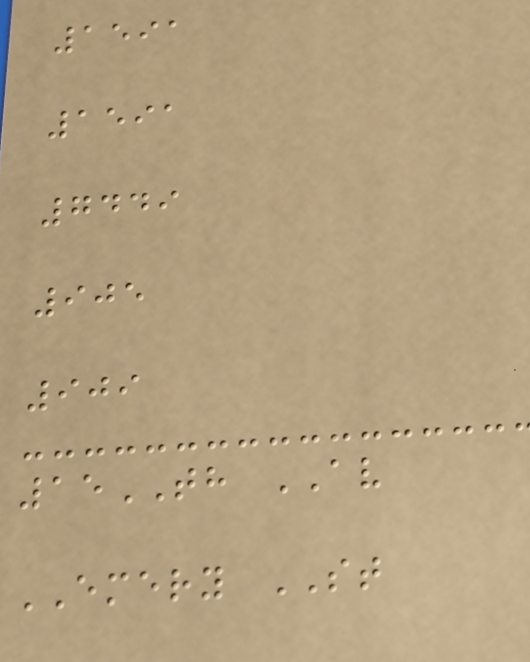1591
1591
7449
905
909
15TH AV
EMERY ST
